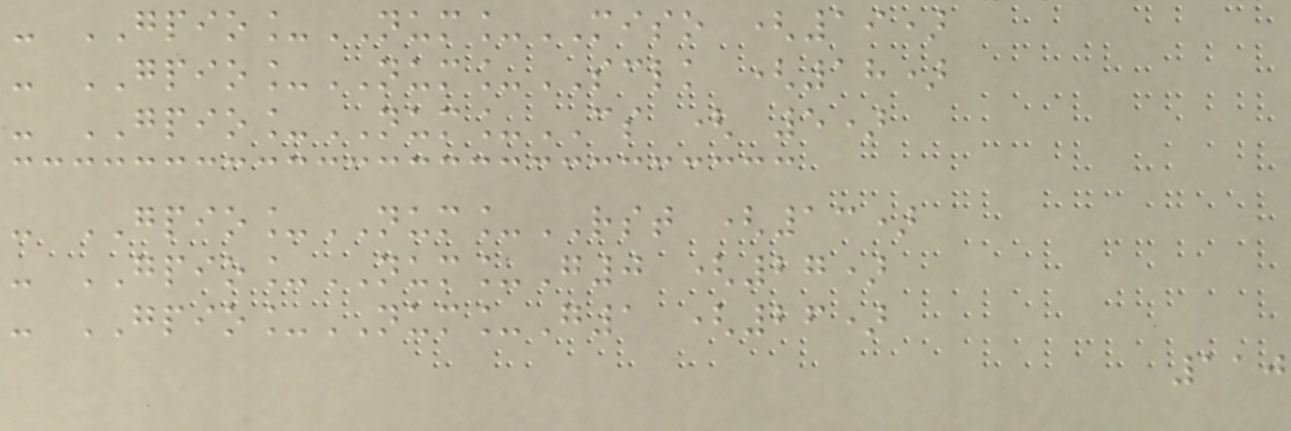- GPIO_NUM_MISO (19)
- GPIO_NUM_SCLK (18)
- GPIO_NUM_CS ( 5)
- GPIO_NUM_RST (13)
- GPIO_NUM_G0 (27)
- GPIO_NUM_G1 (26)
110
